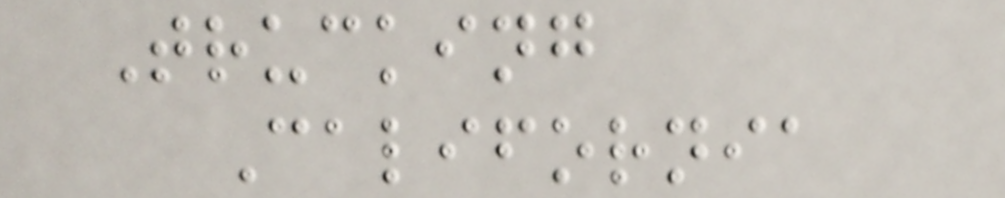Trucking
California
